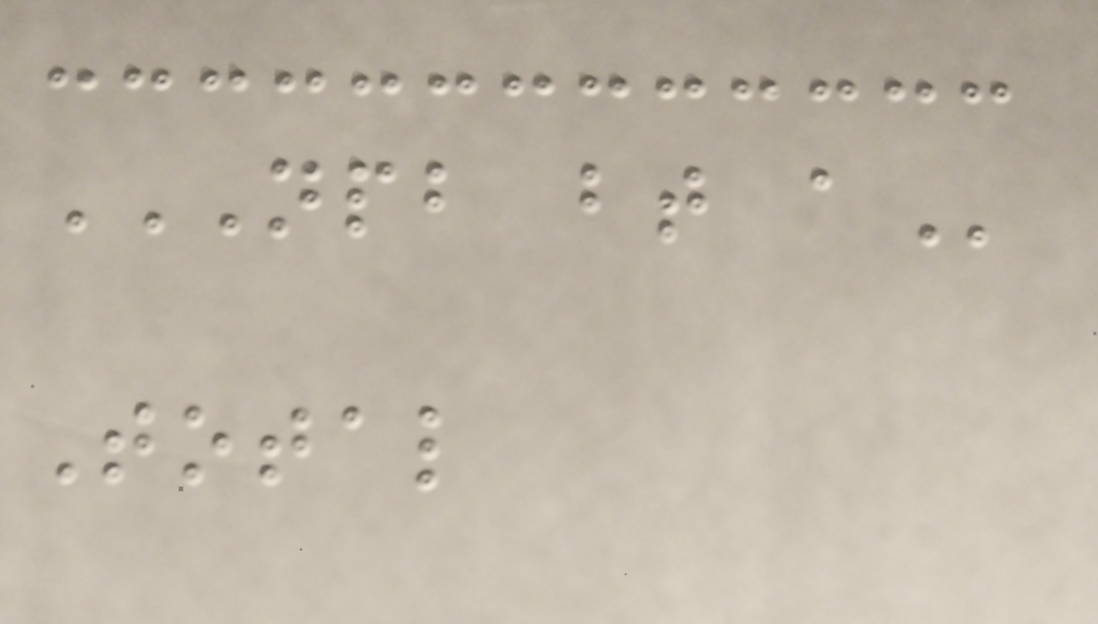NPB BT A
Total
